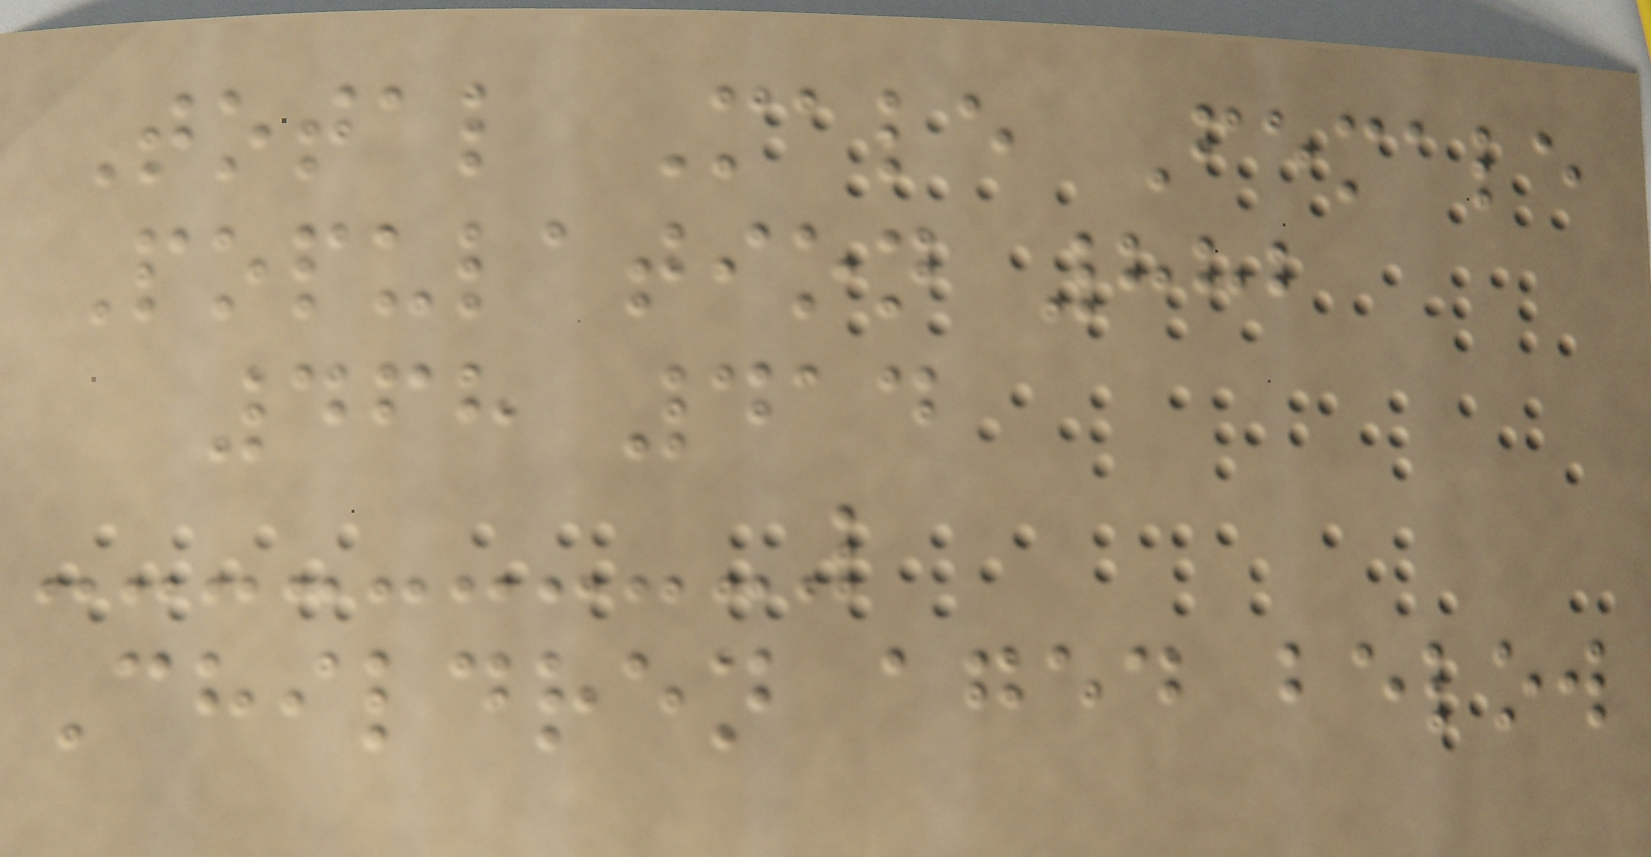Total Male Female
Population 882
468 414
Children aged below
